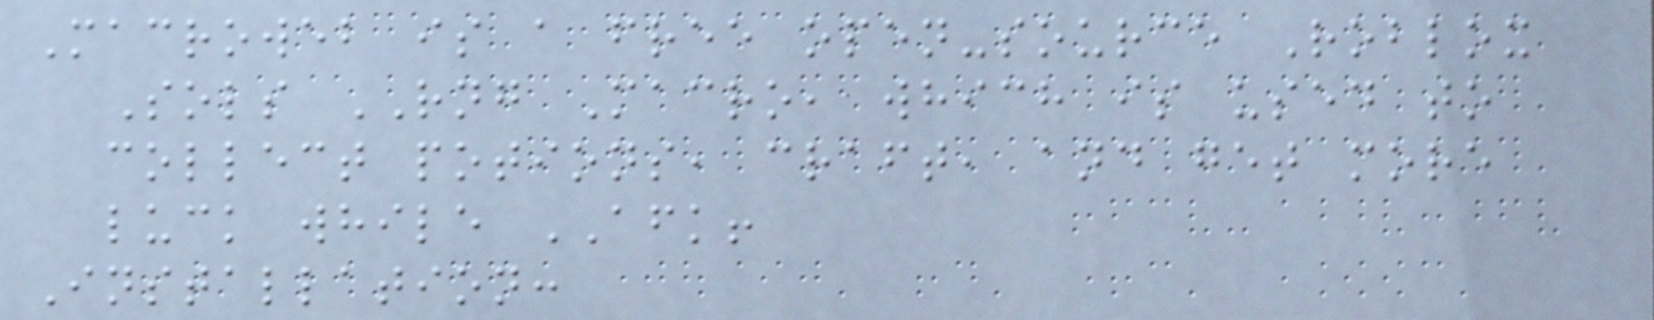Macroweb is a free open-source Roblox
Sols RNG Macro, which is used to
collect potions, craft, and get more
luck while AFK!
Installation:
